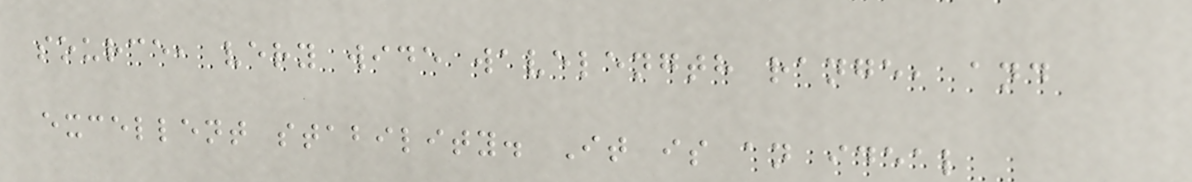source, very wide wavelength range, and
excellent stability. It is an ideal
